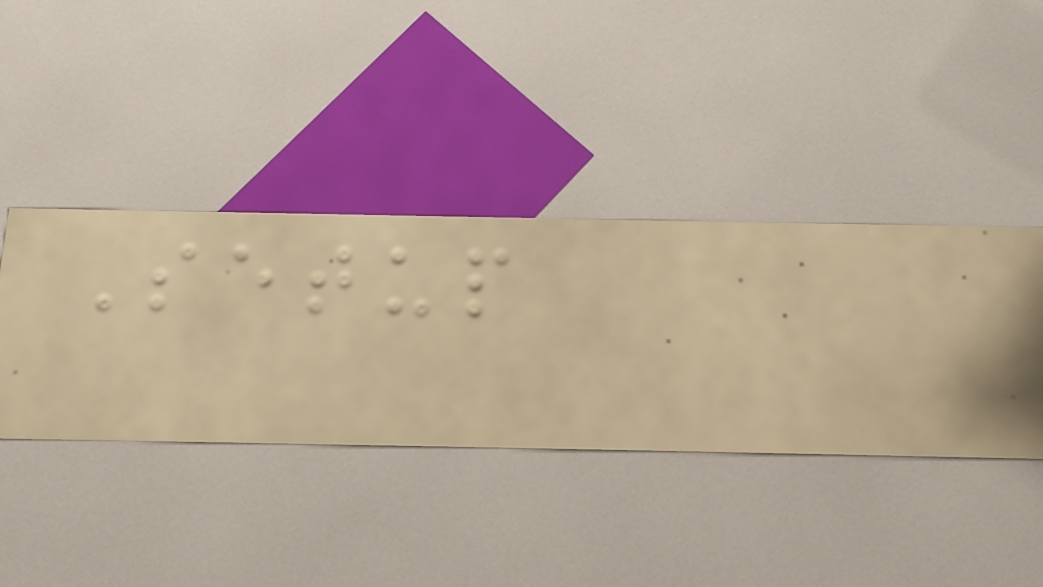Setup
